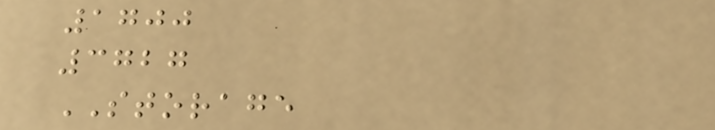1700
3727
STORAGE
